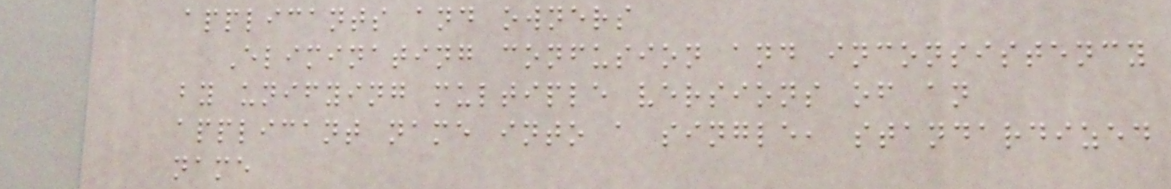applicants and owners
Eliminating confusion and inconsistency
by unifying multiple versions of an
applicant name into a single, standardized
name
